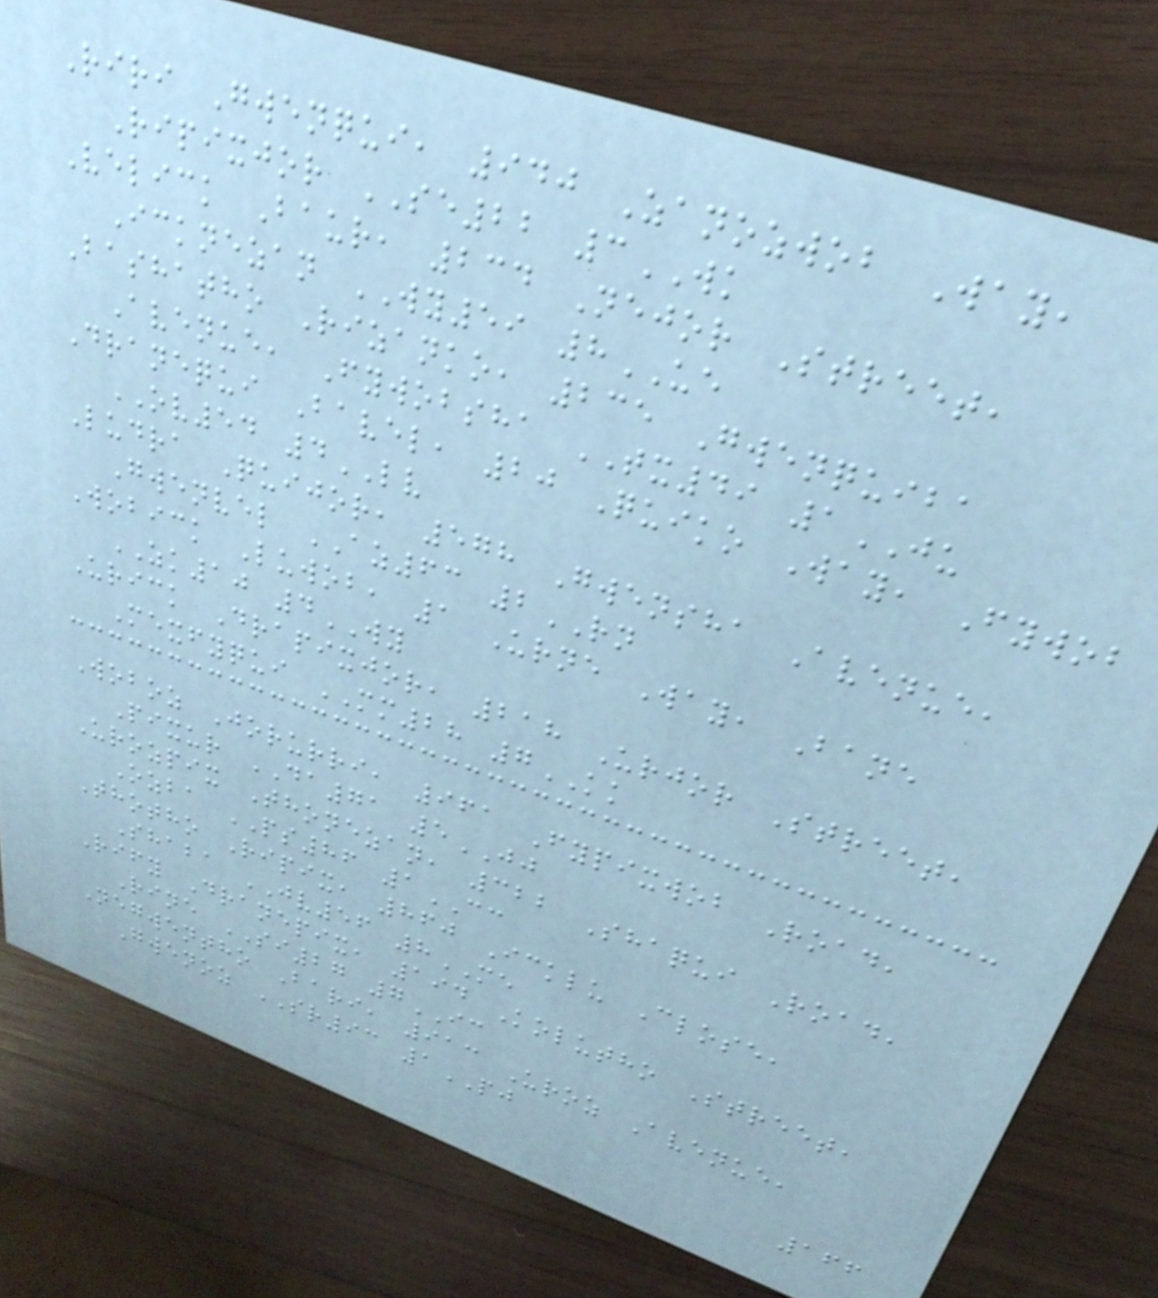Riri Gwenqui, 940 Zanozwob Way,
Ripixjor SE22 3WK
Velick Baur, 234 Nejor Street,
Icknezan WY59 8UE
Bashatho Rizanko, 235 Gwenquiba
Avenue, Fywobsha TX49 1JU
Dranequi Bavel, 20 Quiko Way, Fywob
OV54 4LV
Ludra Quijor, 578 Gwensha Avenue,
Gwenvel AZ63 2RN
Wobick Luwob, 1 Urne Way, Bane
ZK10 4WY
Urick Drapixjor, 218 Urjor Street,
Mexfyqui MM28 7KK
Woboz Jorurri, 961 Fypixwob Road,
Pixur DA71 5JJ
Urozpix Thonezan, 322 Shaqui Road,
Ozba PS86 1CC
Thotho Ripix, 860 Icklu Close,
Shaba JV56 8ME
Rify Dranepix, 194 Kolutho Street,
Rine SI27 7IC
Negwentho Bari, 913 Uroz Avenue,
Gwenoz SR93 1PJ
166
